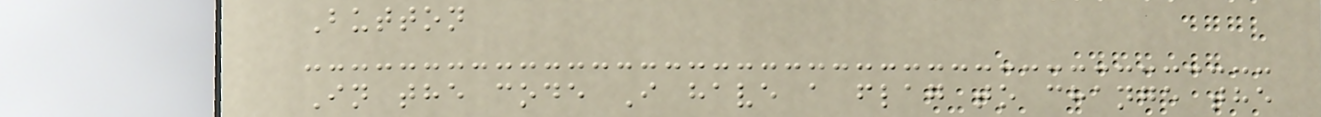Button
In the code I have a flag to change the
